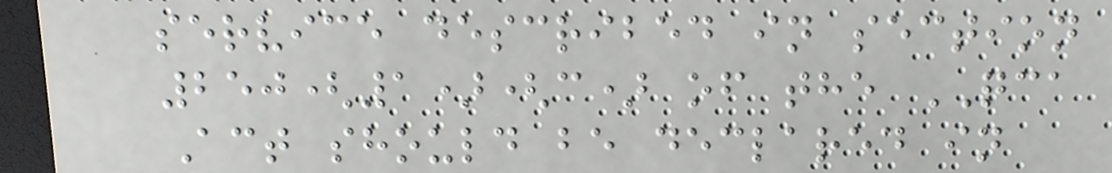service described in section
250(1)(c) of the QCA
Act should be declared in
